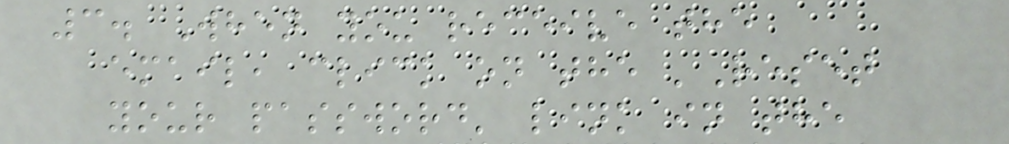3. When you receive the
email, click on the 'Reset
your password' link in the
